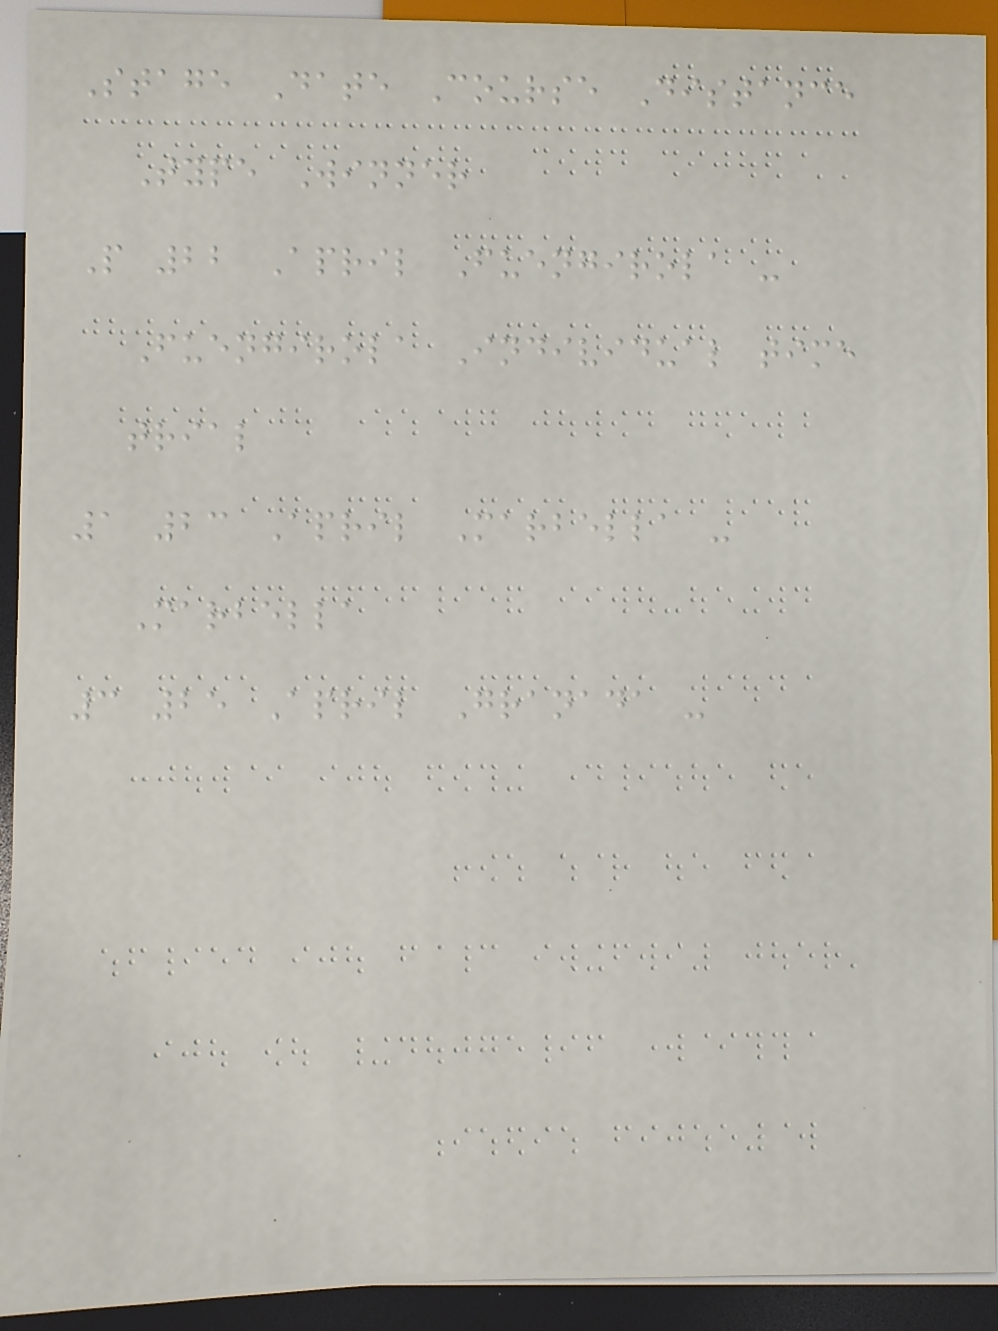Stage Date Course Distance
Type Winner
P 22 April Fuengirola -
Fuengirola Individual time
trial
1 23 April Marbella -
Marbella
3 25 April Granada -
